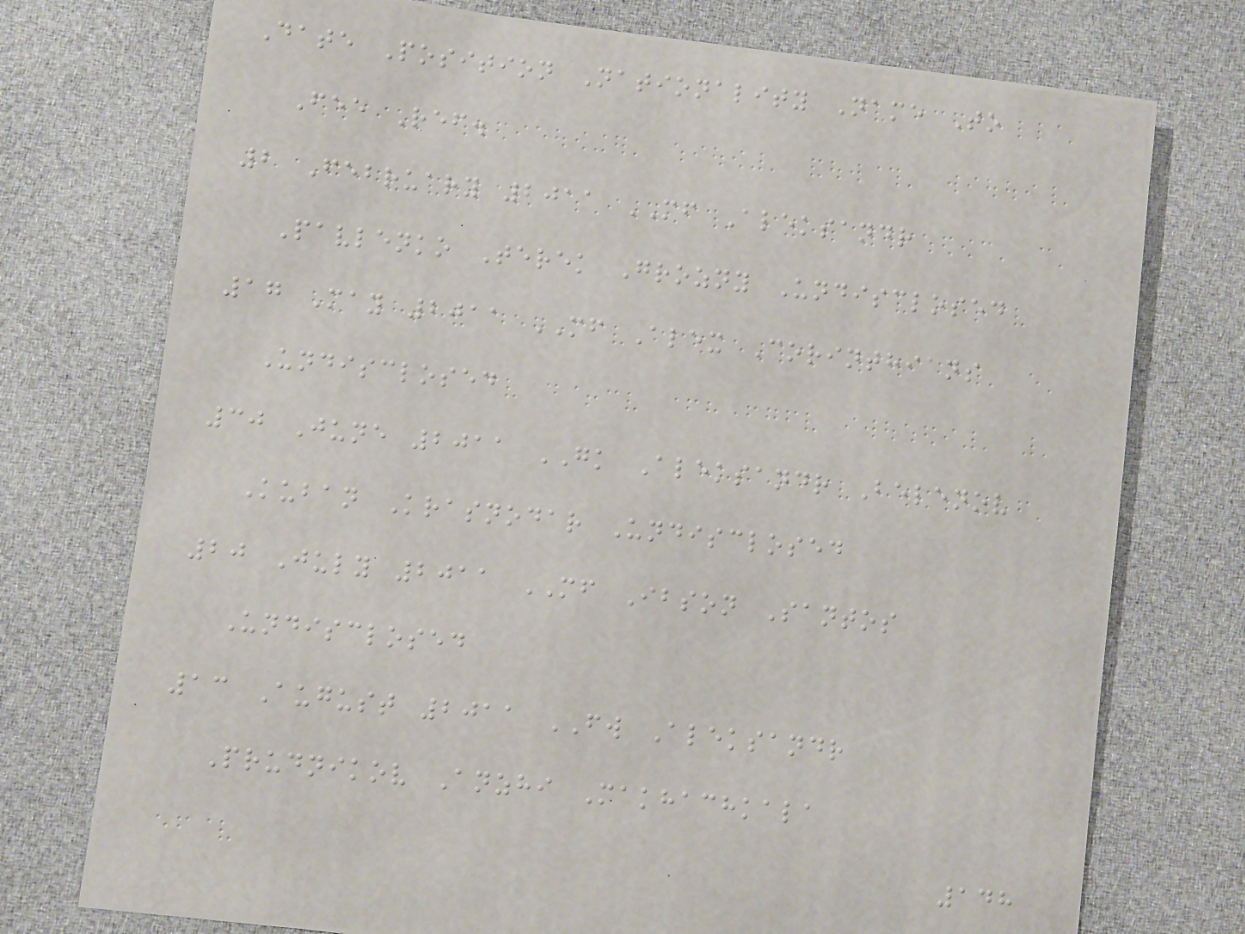Date Position Nationality Name To
Fee Ref.
2 February 2011 MF Aleksandr
Pavlenko Terek Grozny Undisclosed
17 May 2011 MF Alex Corinthians
Undisclosed
30 June 2011 GK Aleksandr Belenov
Kuban Krasnodar Undisclosed
20 July 2011 MF Ibson Santos
Undisclosed
13 August 2011 FW Aleksandr
Prudnikov Anzhi Makhachkala
148
